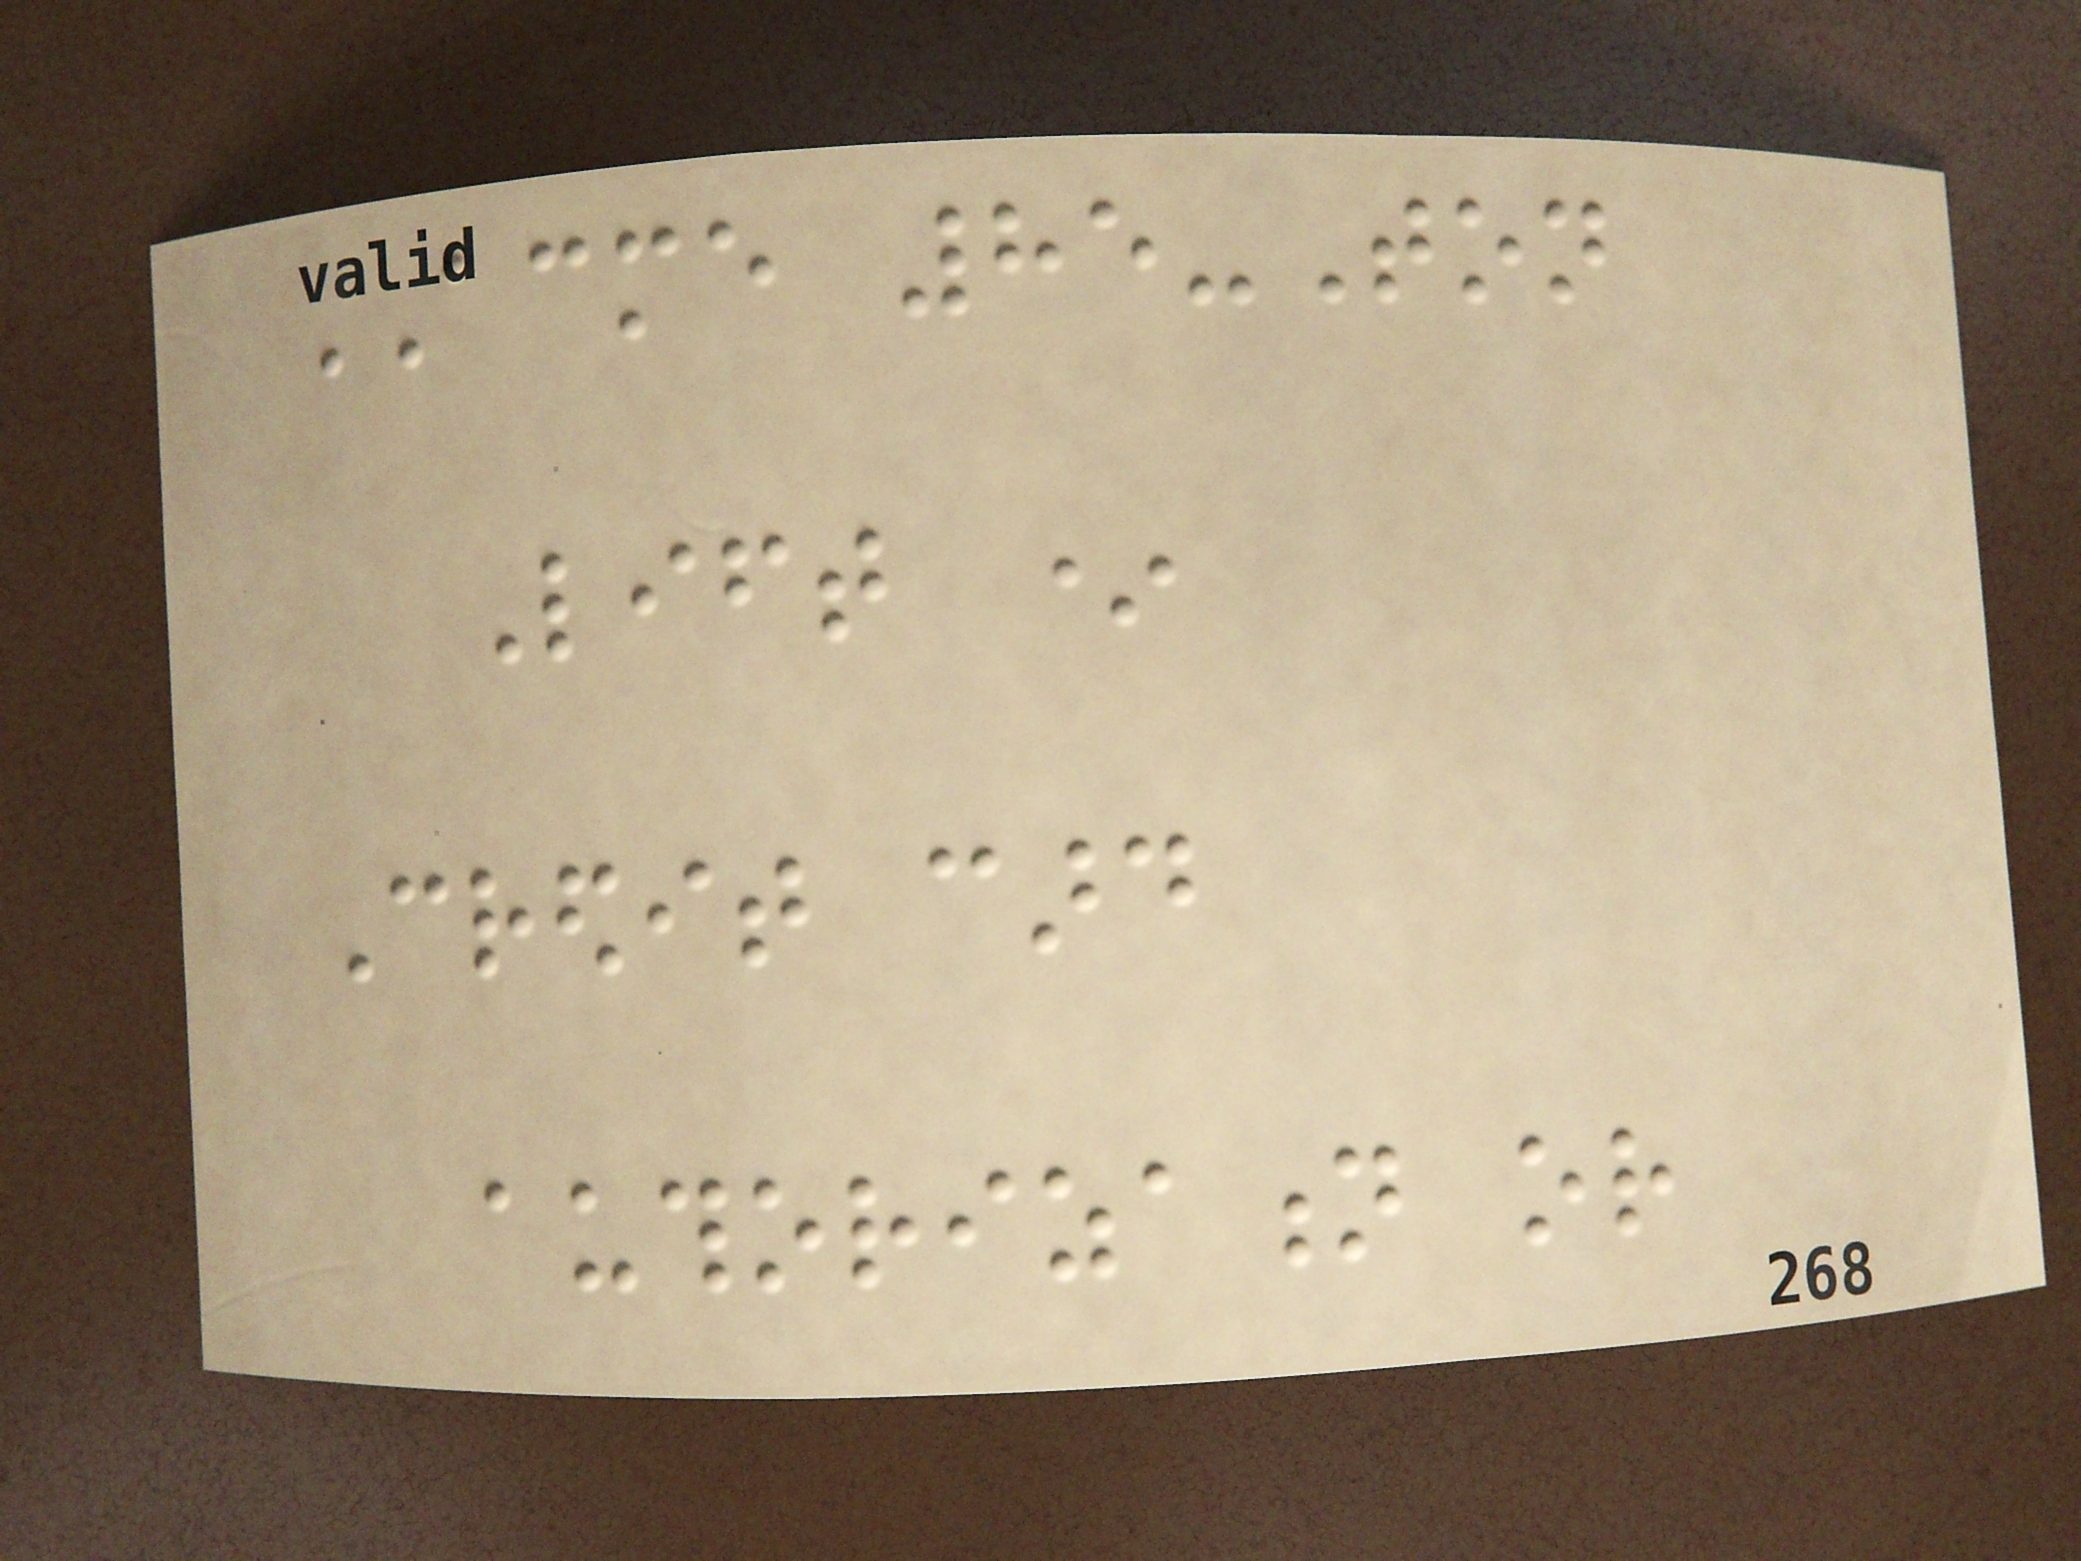ACME 85-Ton
Lift *
Credit card
authorization or
